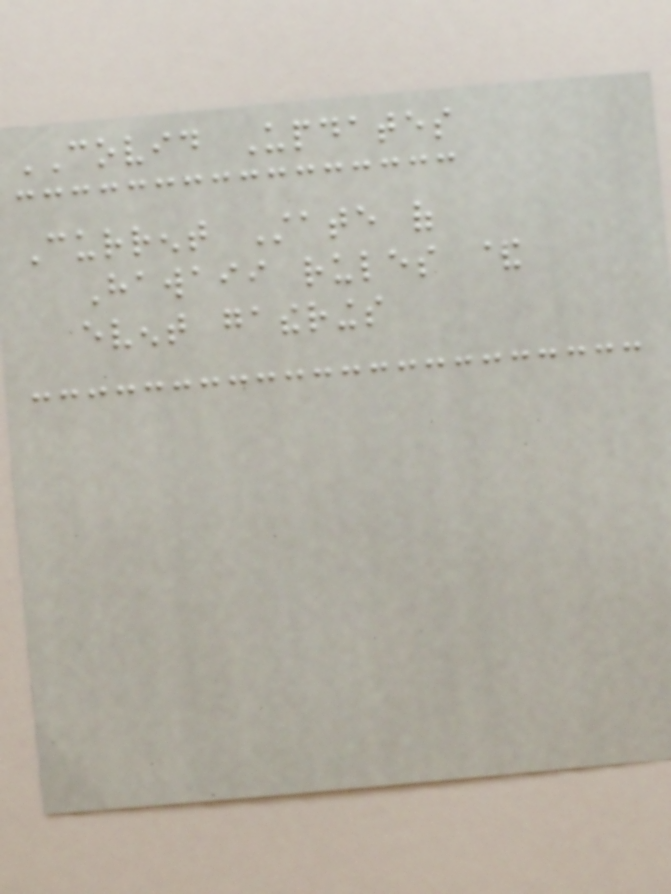COVID Updates
Current State of
Hawaii rules &
event gatherings
